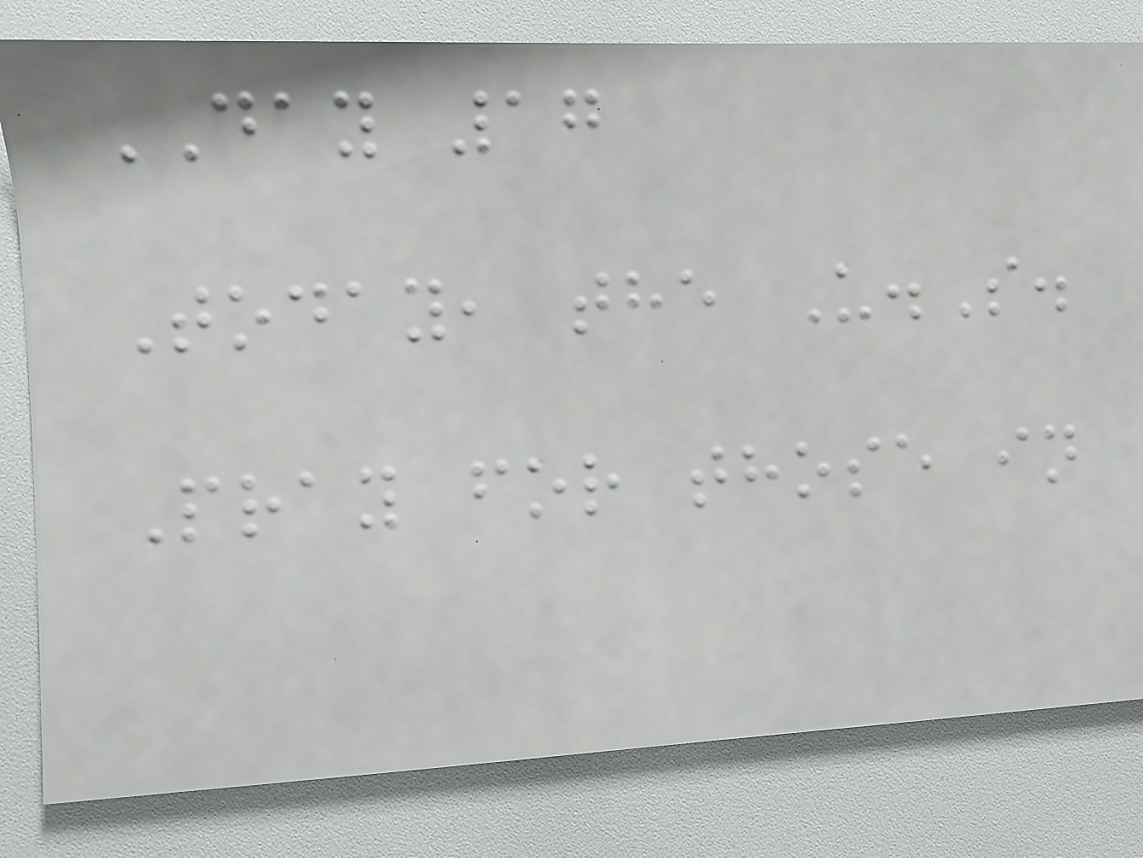DAY 17
Today, the U.S.
Pray for those in
